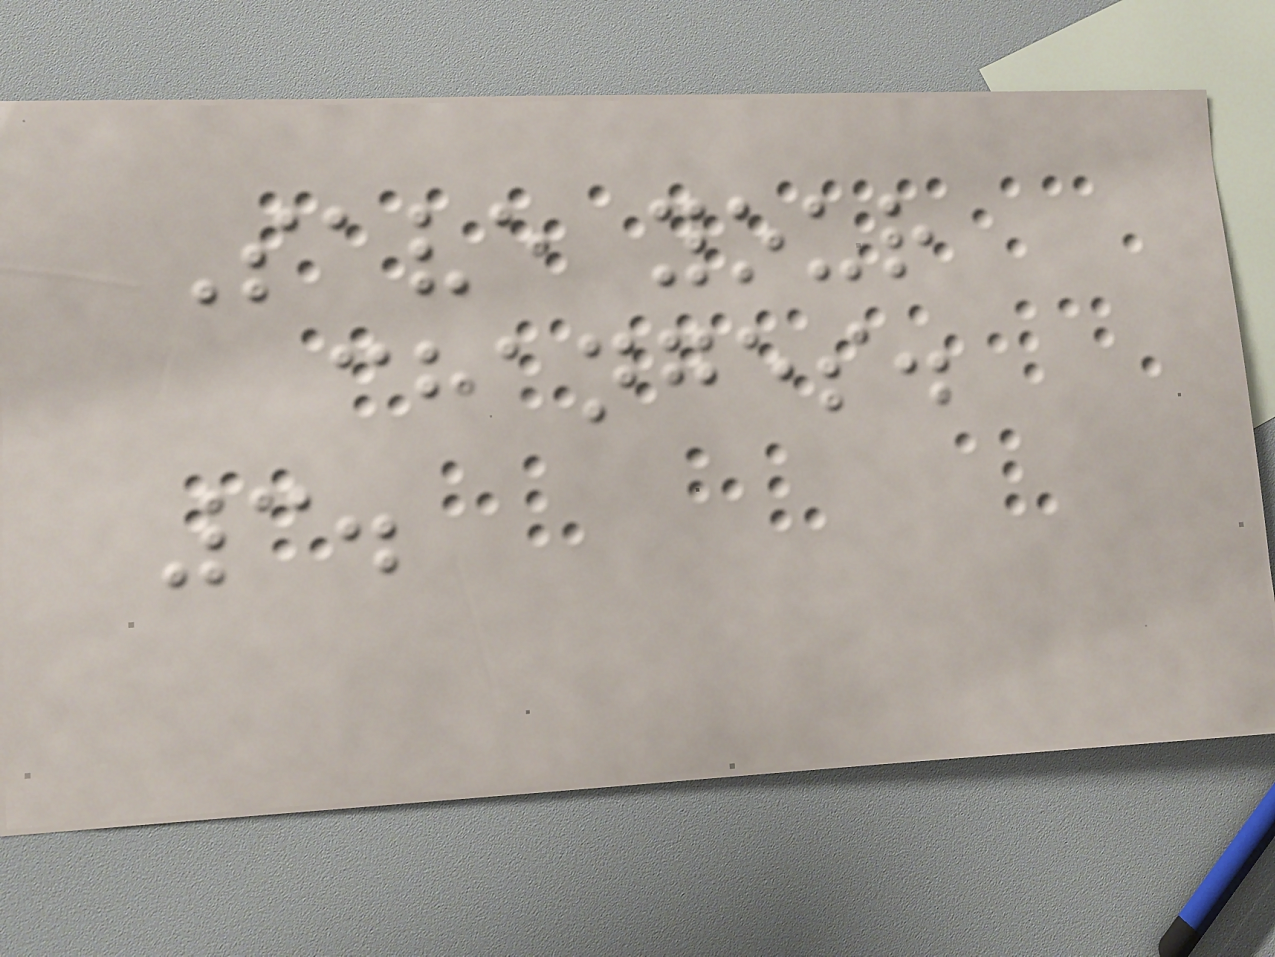Save your
changes.
3.
